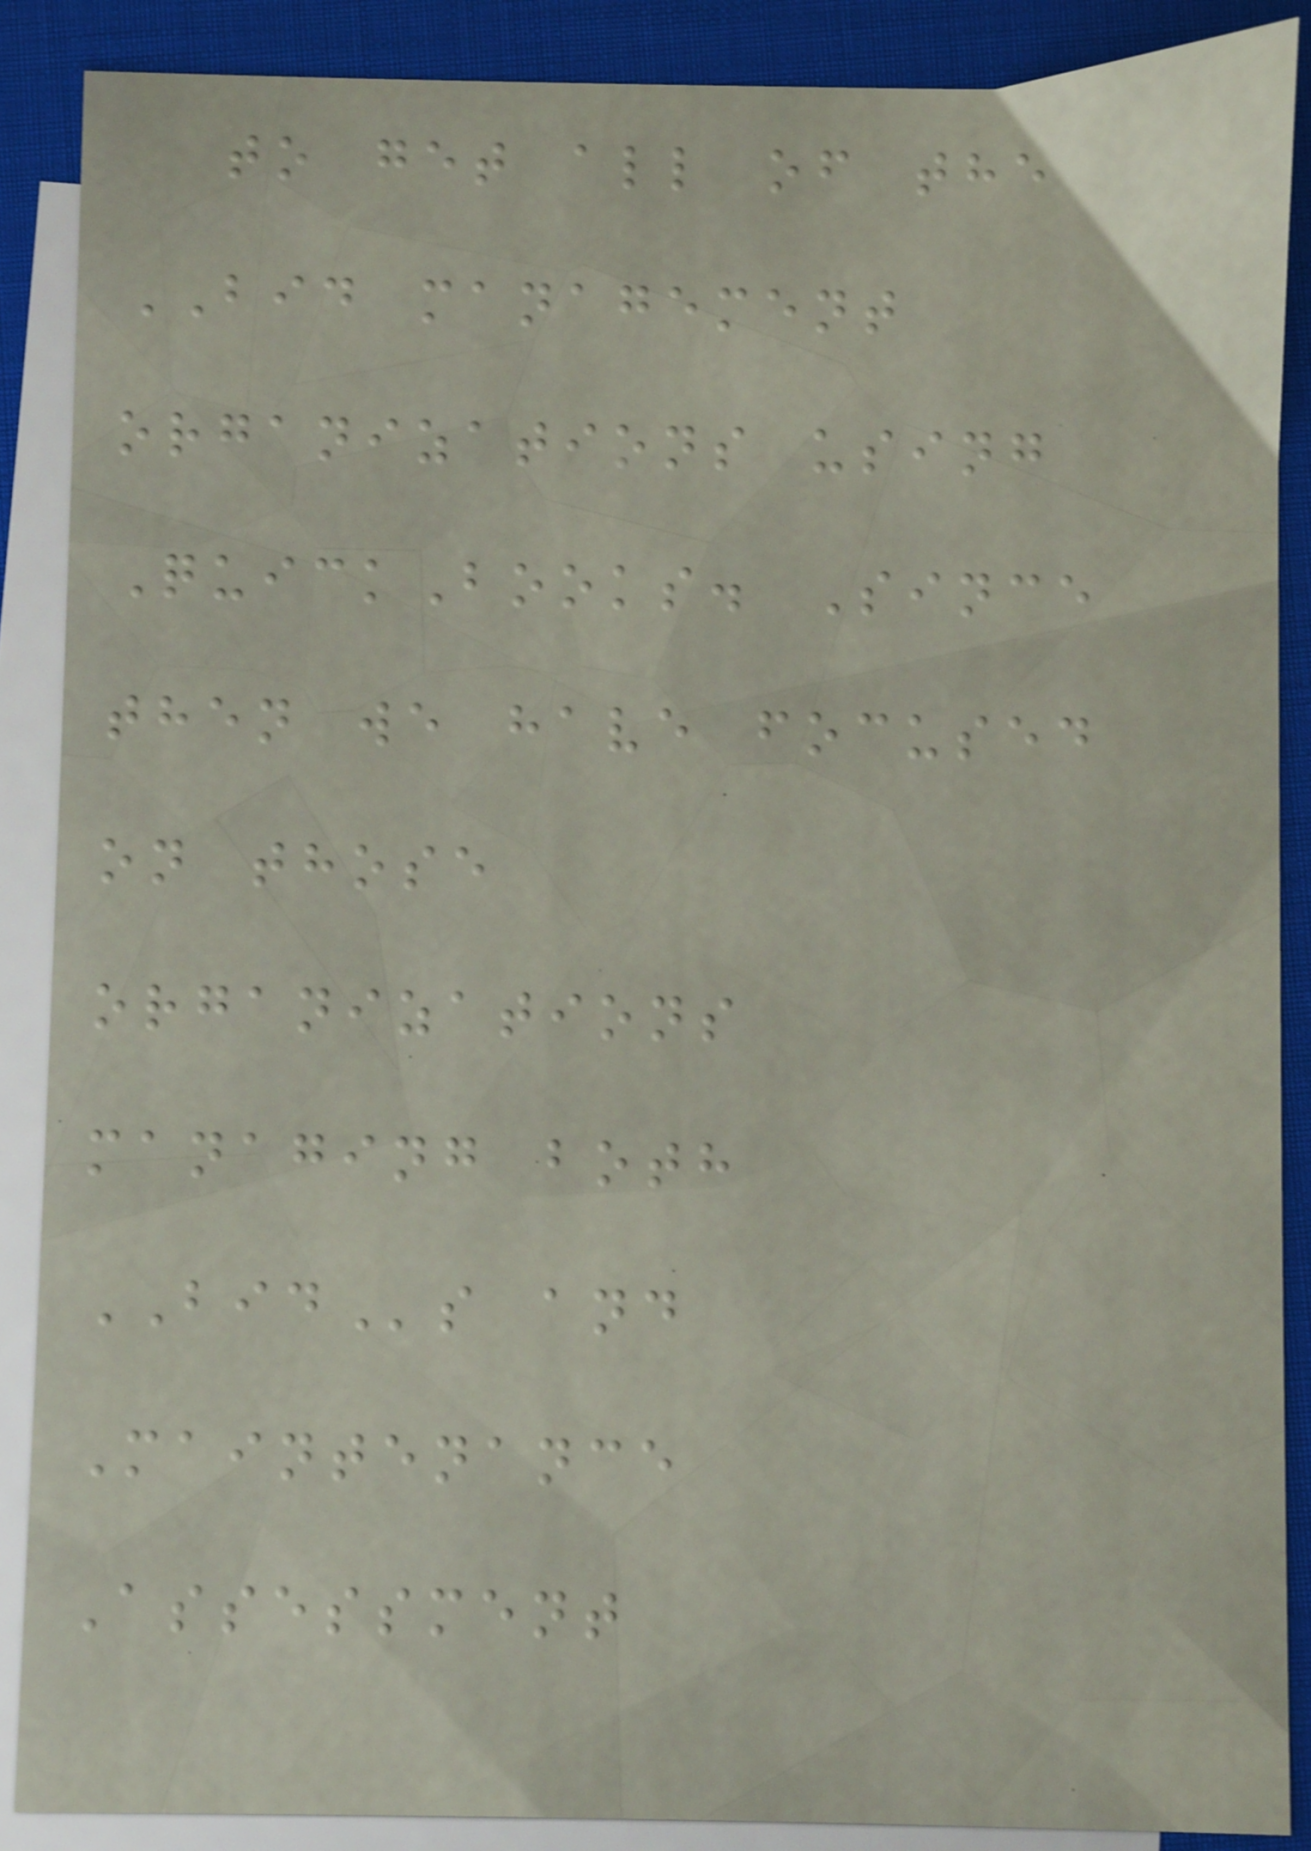to get all of the
BID management
organizations using
QuickBooks. Since
then we have focused
on those
organizations
managing both
BIDs and
Maintenance
Assessment
